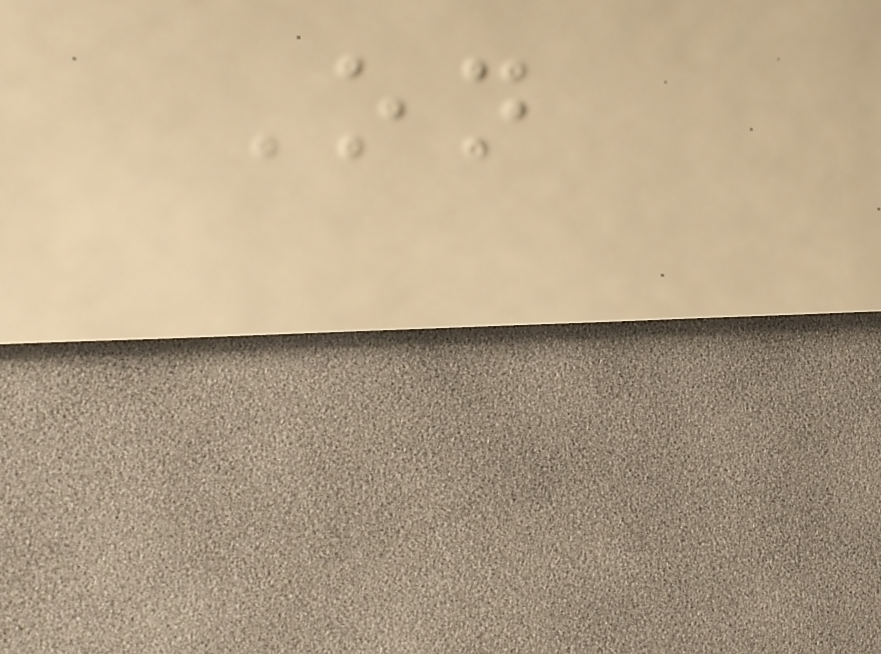On
